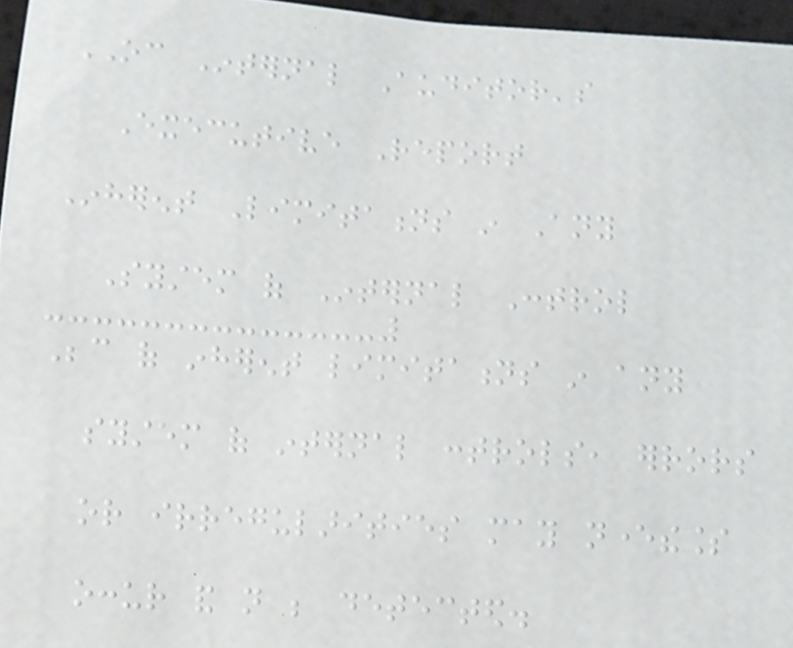OC Internal Auditor's
Executive Report
Inherent Limitations in Any
System of Internal Control
Because of inherent limitations in any
system of internal controls, errors
or irregularities may nevertheless
occur and not be detected.
